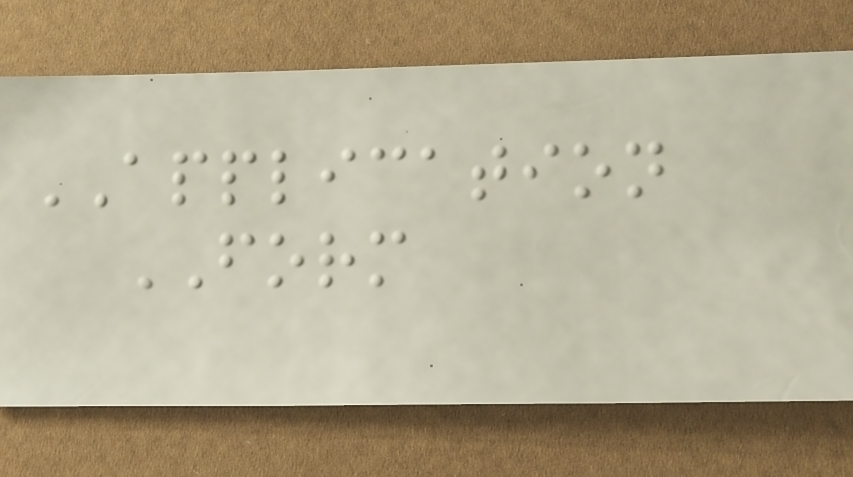APPLICATION
FORM
